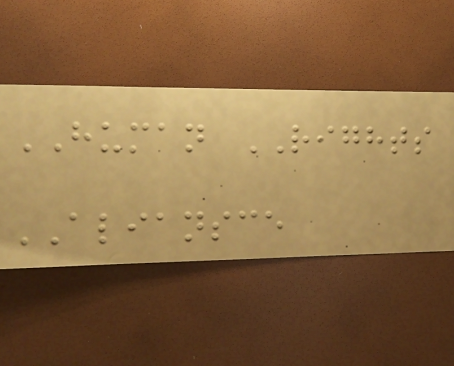HUMAN RIGHTS
ALIANSCE
